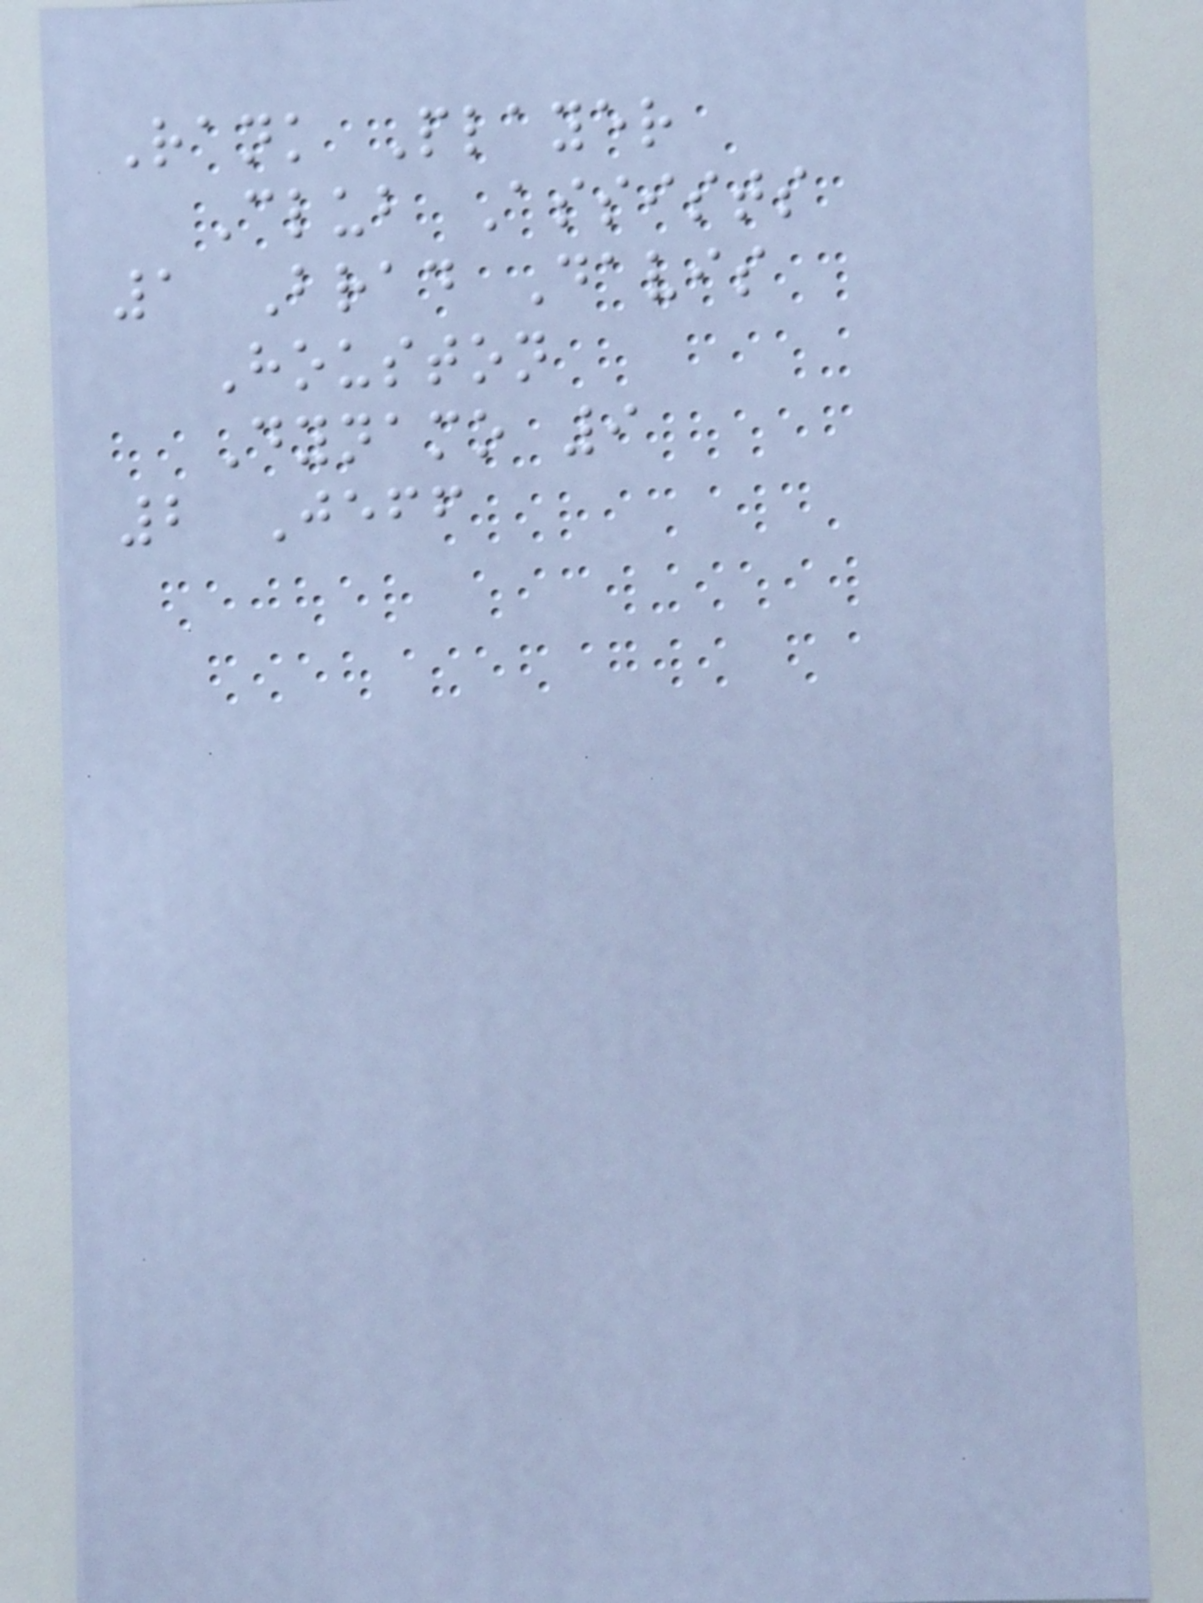Rank Player
Club Assists
1 Brad Davis
Houston
Dynamo 9
2 Jeff
